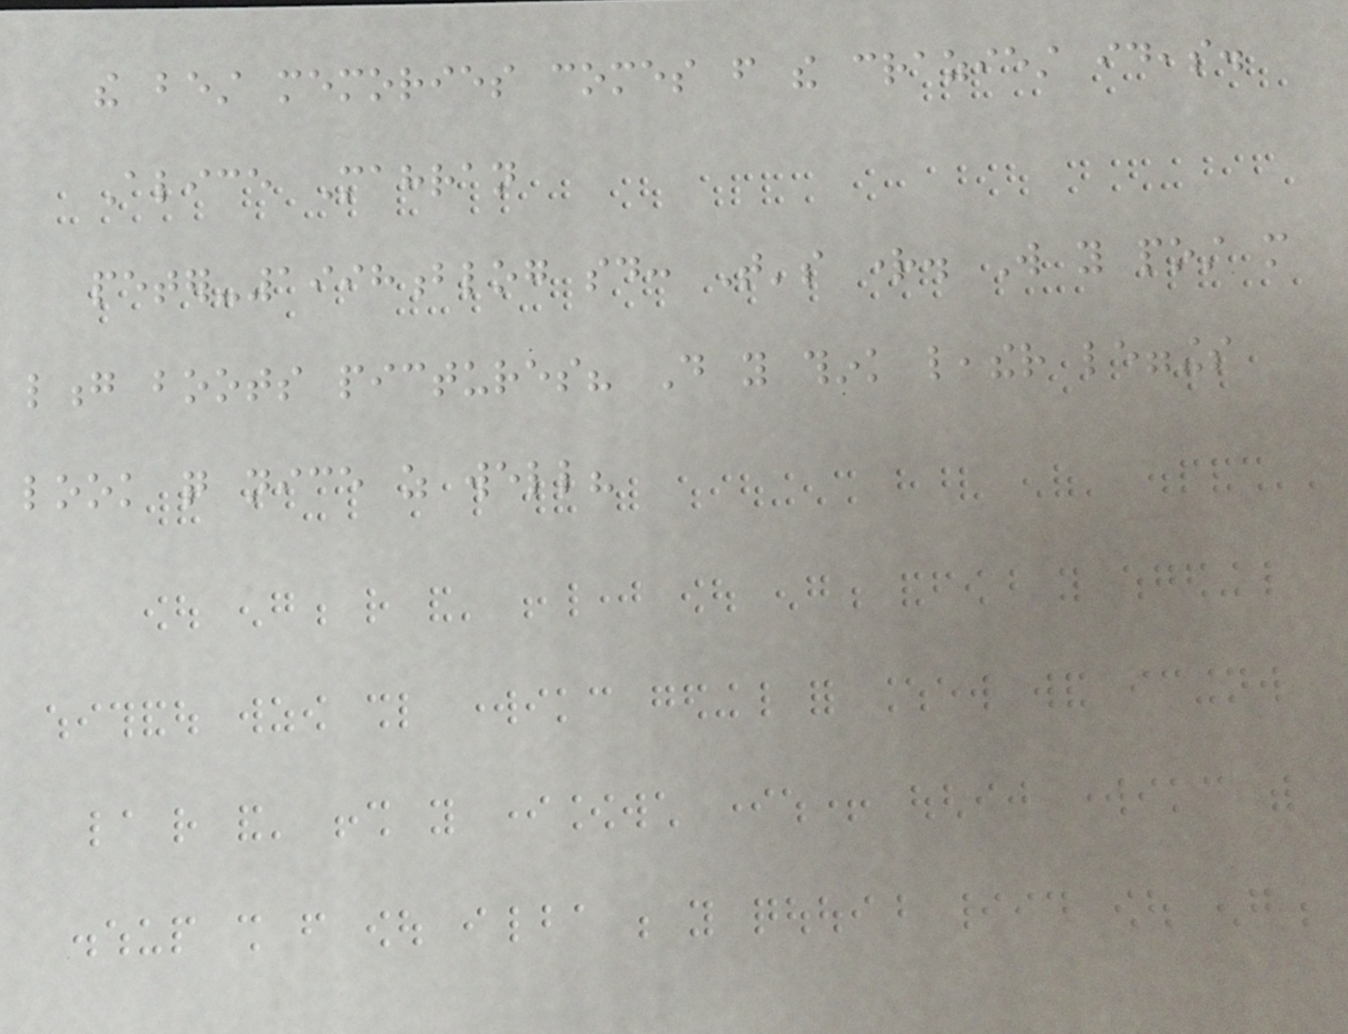the best memories comes from the craziest ideas.
Alice Mahran
peter-1998blog said: That's right. Will you post more
long boots pictures? Do you think leather leggings
look quite nice as well?
